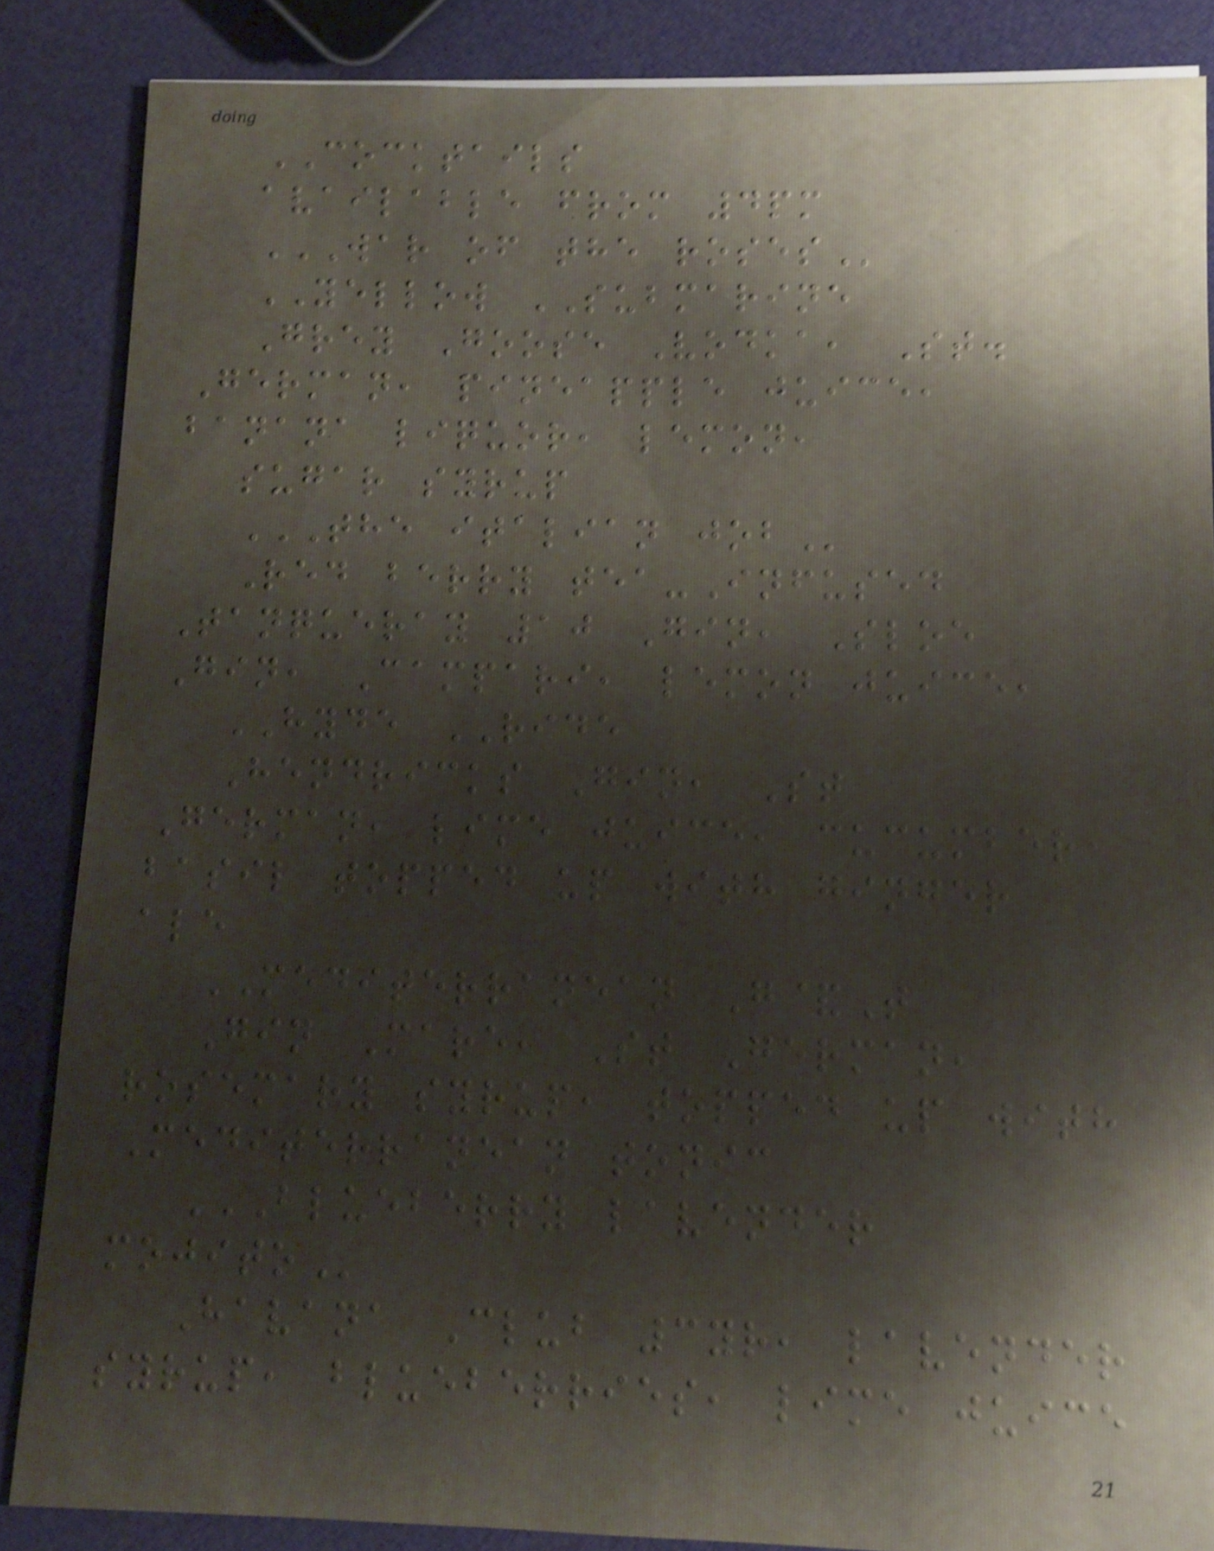COCKTAILS
available from 4pm
WAR OF THE ROSES
YELLOW SUBMARINE
Grey Goose Vodka, St.
German, pineapple juice,
banana liquor, lemon,
sugar syrup
THE ITALIAN JOB
Red berry tea-Infused
Tanqueray 10 Gin, Sloe
Gin, Campari, lemon juice,
HYDE RIDE
Hendricks Gin, St
German, lime juice, cucumber,
basil topped up with ginger
ale
MEDITERRANEAN G&T
Gin Mare, St German,
rosemary syrup, topped up with
Mediterranean tonic
BLUEBERRY LAVENDER
MOJITO
Havana Club 3yr, lavender
syrup, blueberries, lime juice
